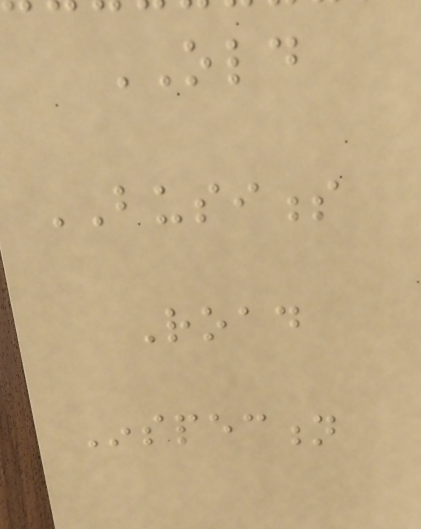OLD
BUSINESS
Road
Inspection
